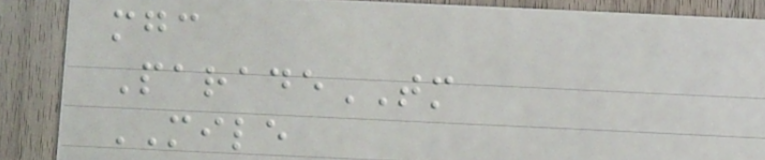mgc
ParadeTM
MILE
